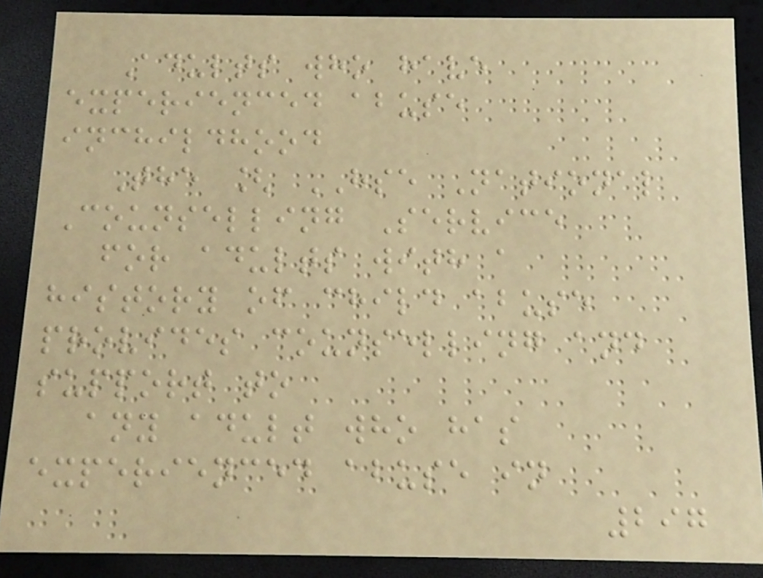Adults who have
experienced abuse
inchildhood
The [ HSE National
Counselling Service
for adults with a
history of child abuse
provides counselling and
support to
any adult who has
experienced abuse in
297
